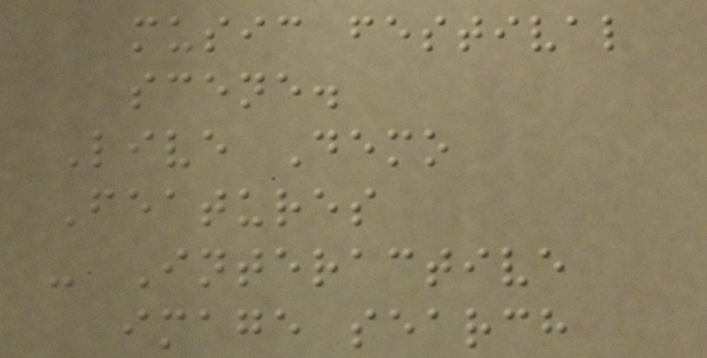music festival
scene.
Live Demo
Features
- Interactive
image search
